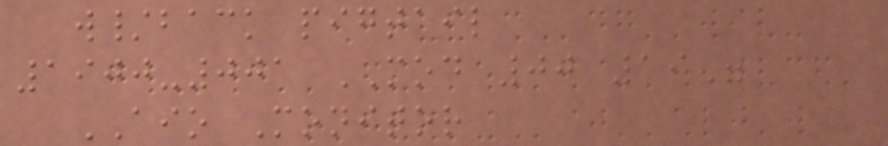w/back pigtail
1900-001 MOD 00 19"
AIO Monitor
